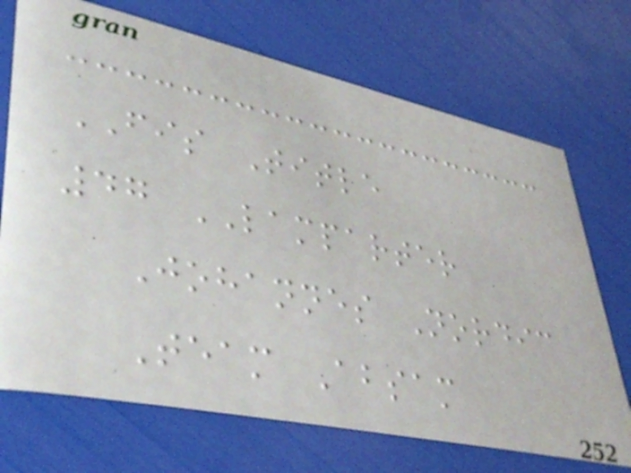FIS Title
47 LAMPARTER
Johannes Nordic
Team Absam
